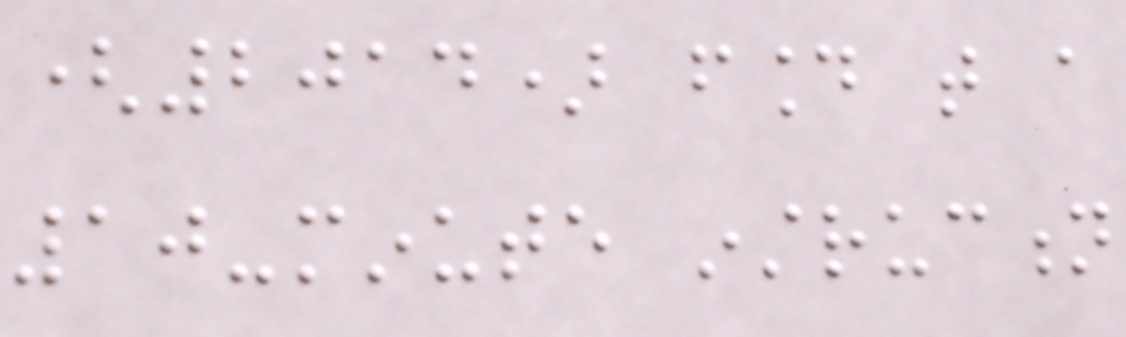(2014) found that a
10-minute instruction
